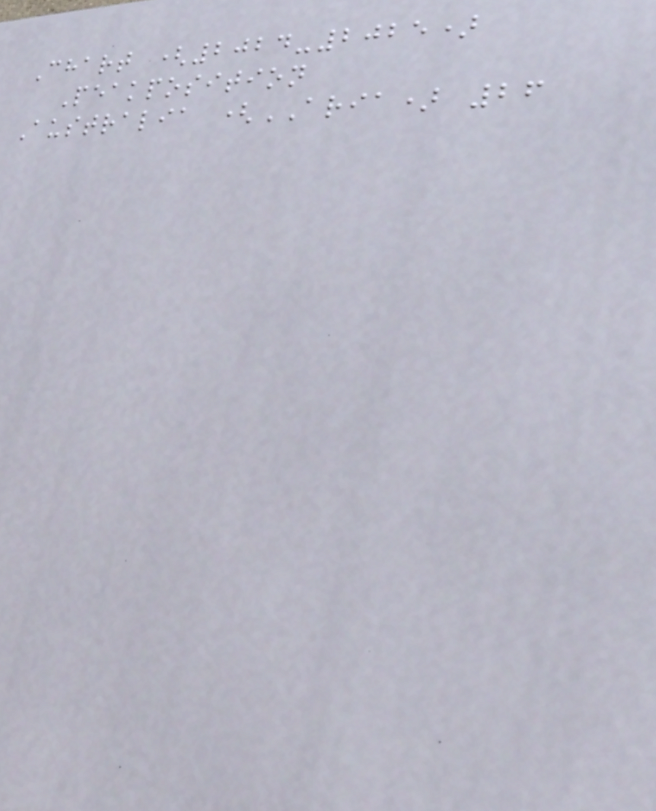Chart (2024-2025)
Peakposition
Australia (ARIA) 26
